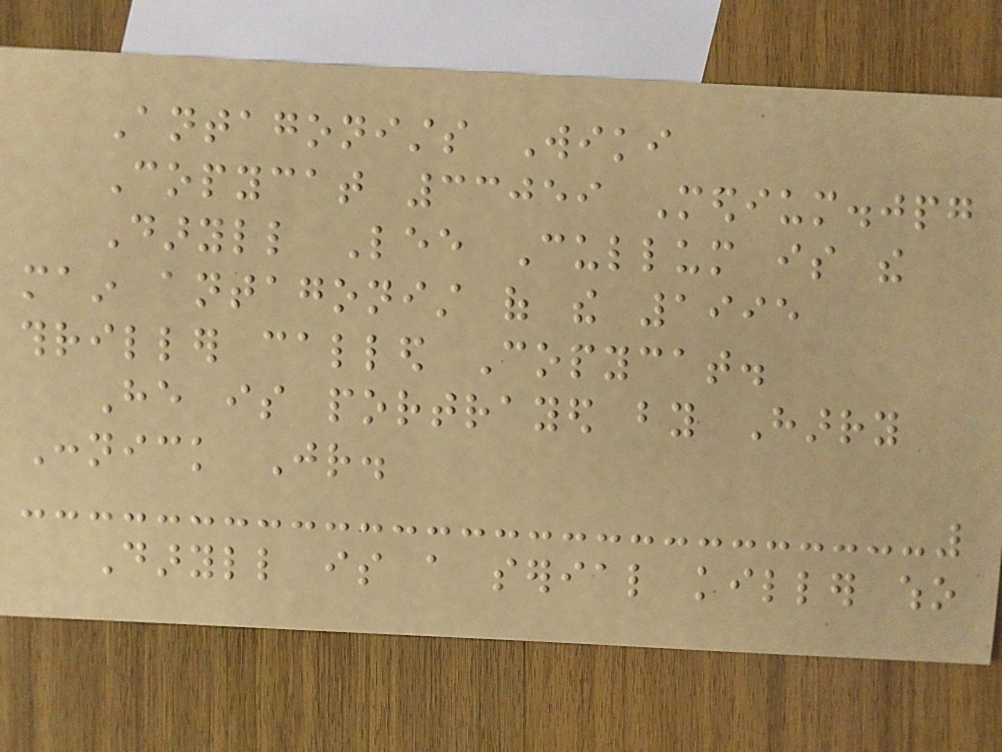Antagonists Wiki
Copycat 33059 Medium.jpg
Daryll Lee Cullum is the
main antagonist of the 1995
thriller called Copycat.
He is portrayed by Harry
Connick Jr.
Daryll is a serial killer who
